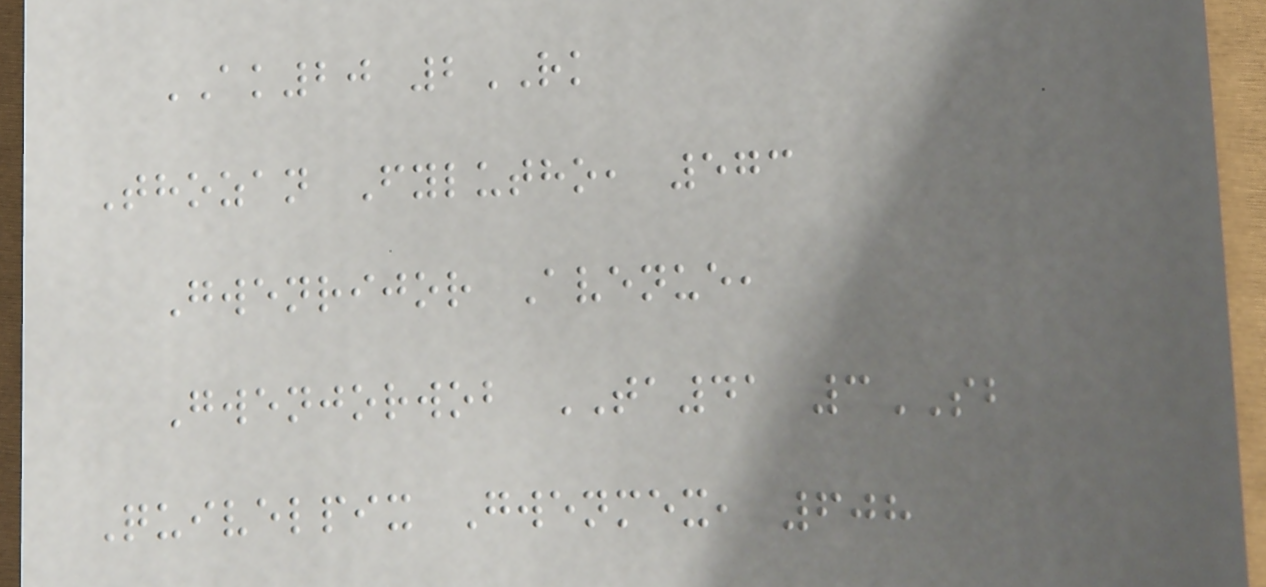AK20 2RK
Thozan Fylutho, 573
Gwenrijor Avenue,
Gwenjorwob TA41 3SB
Quivelpix Gwenmex, 608
